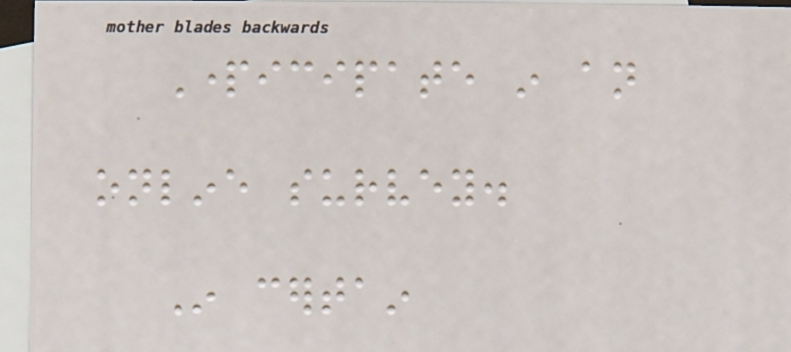Participate in an
online survey.
In certain
